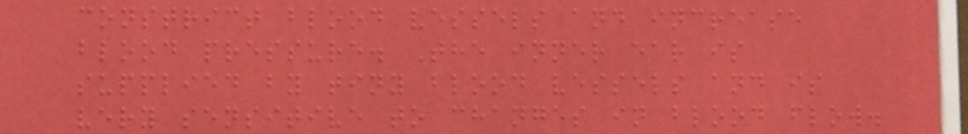constrict blood vessels and increase
blood pressure. The inner ear is
supplied by tiny blood vessels and is
very sensitive to changes in blood flow.
